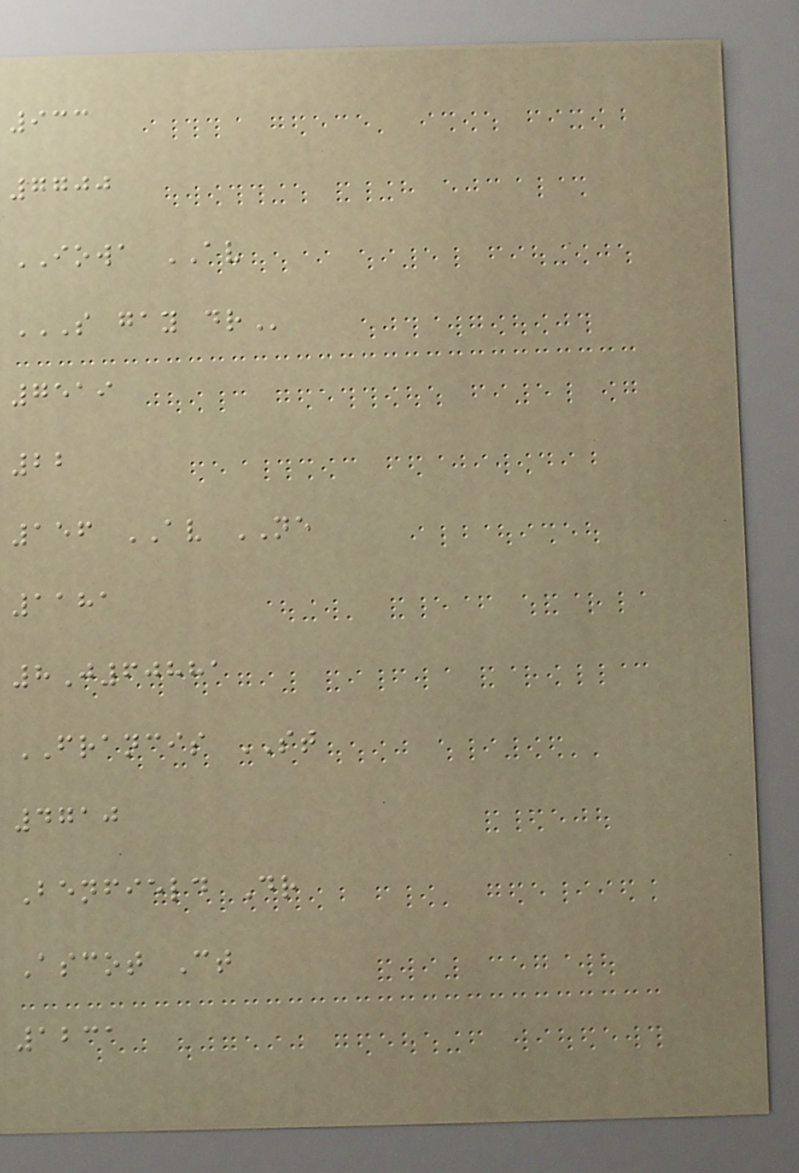933
7700
IOWA AV
S GAY DR
7519
22
156 AV NE
1181
8J60881
FRANCIS ST
4710
Benfield Dr
Ascot Ct
1231
